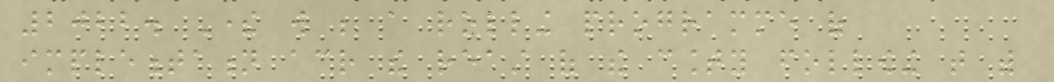2022. There will be a rolling programme of
implementation across the reast of the county following that with
